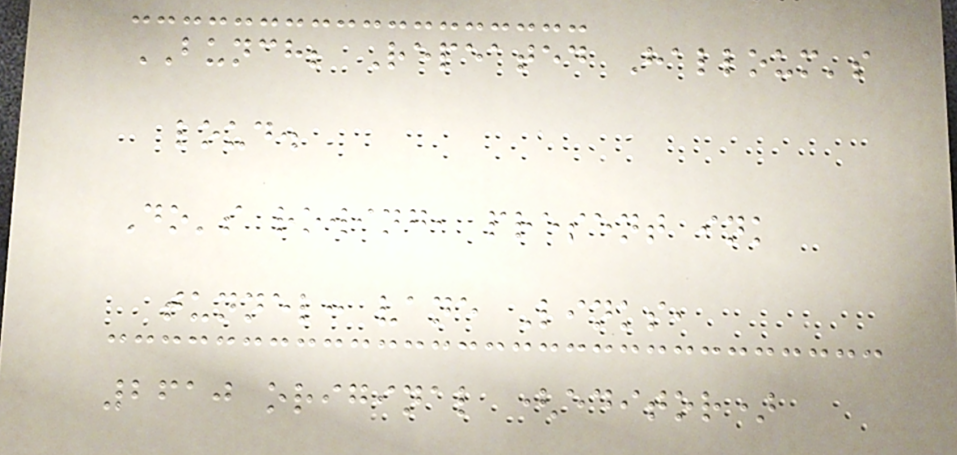BUNCH; Repeated Halloum's
loud.
Do's rowing, present ink
tunnel: vane Links,
2610 original (editor)
